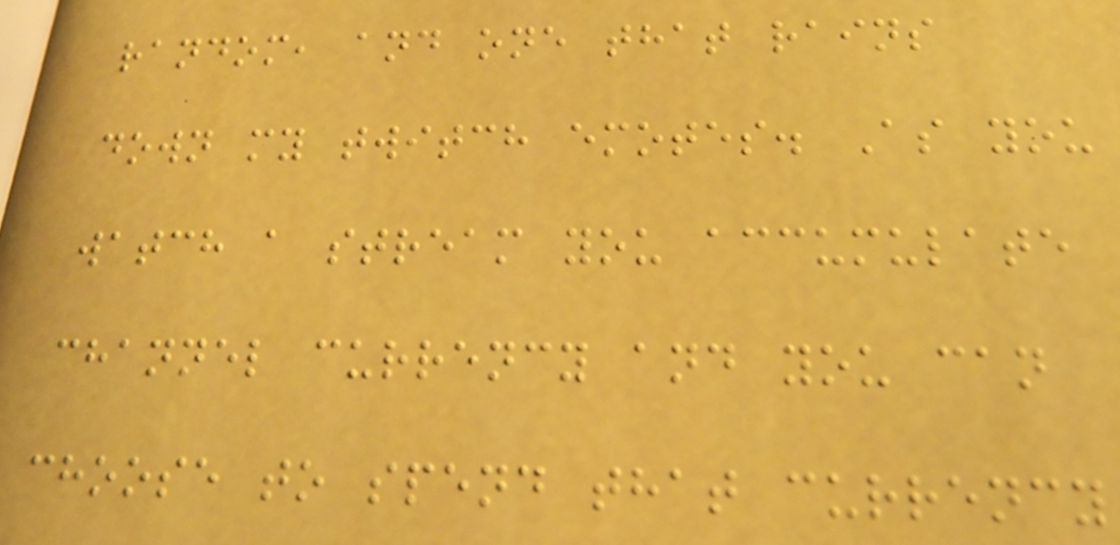random, and one that rains
down my twitch emotes. As you
watch a stream you accumulate
channel currency and you can
choose to spend that currency
